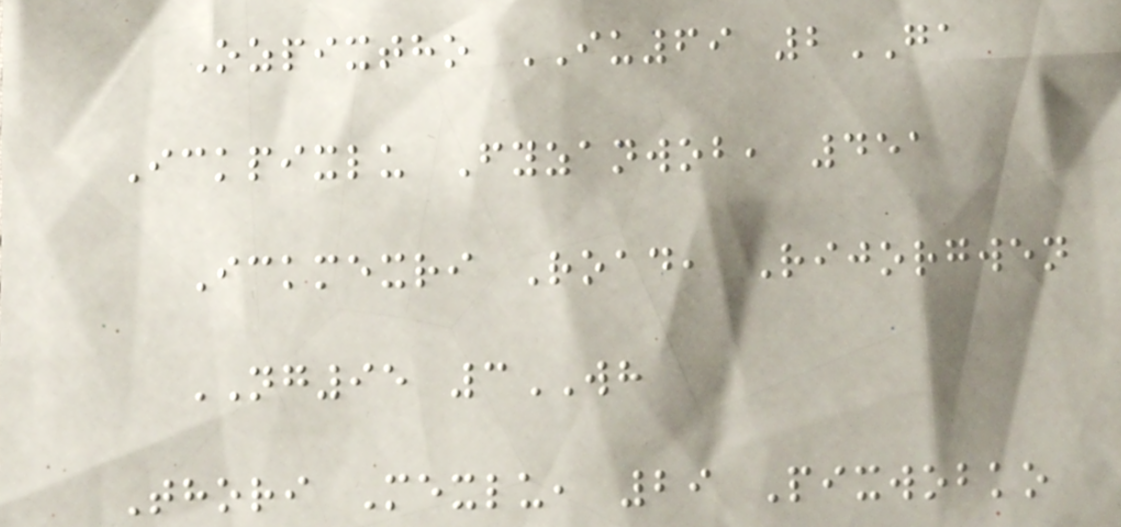Ozpixtho IU69 2GA
Ickpixlu Fyzanwob, 451
Ickmexri Road, Rijorgwen
NG95 3WH
Thori Mexlu, 29 Pixwobko
